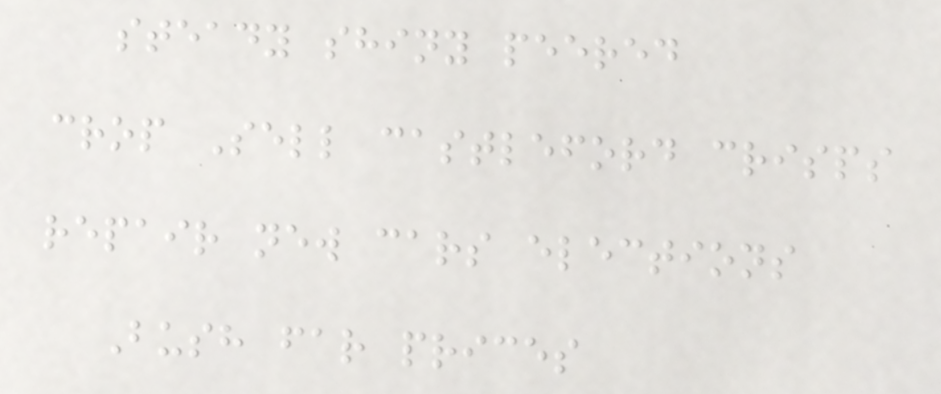steady shiny peered
crop Sell castleford crisps
repair new cars elections
Bush far prices
